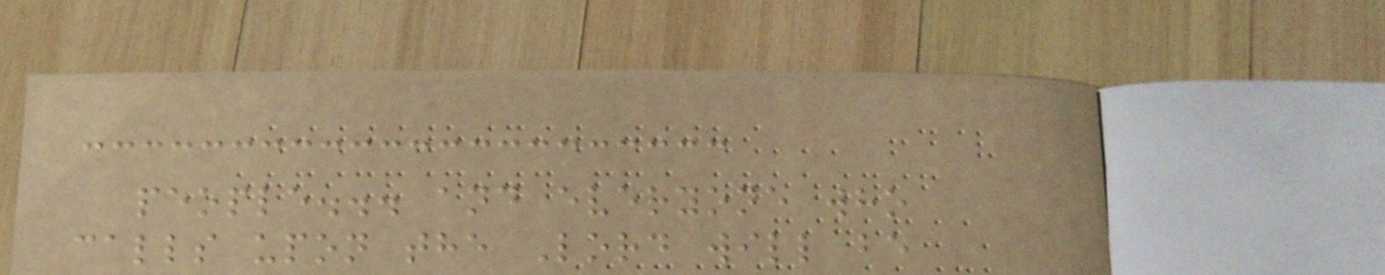people... and everyone who
calls upon the Lord will be
